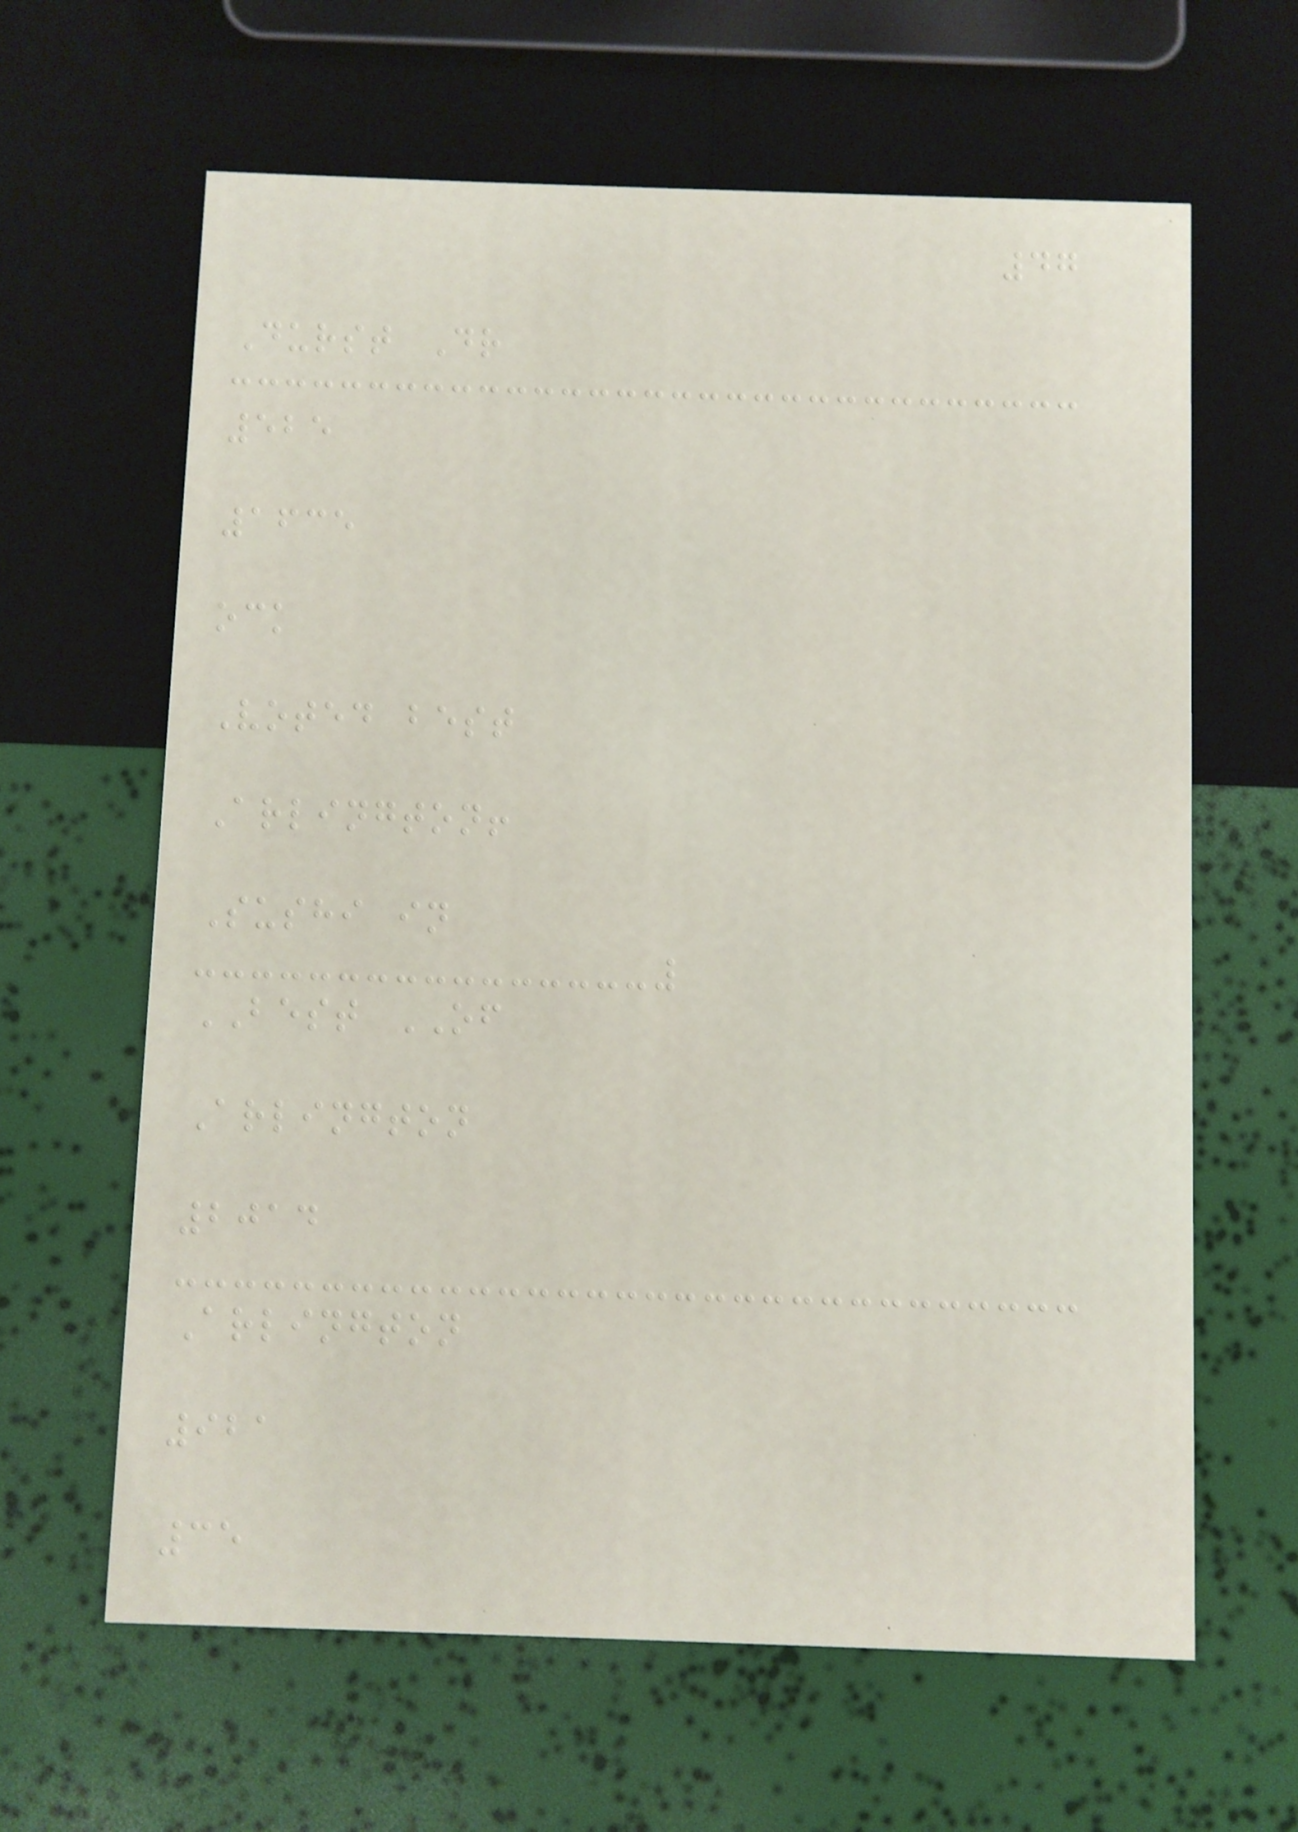47
Durst Dr
525
1635
ock
Voted best
Arlington!
Sushi in
BEST OF
Arlington
2014
Arlington
921
35
